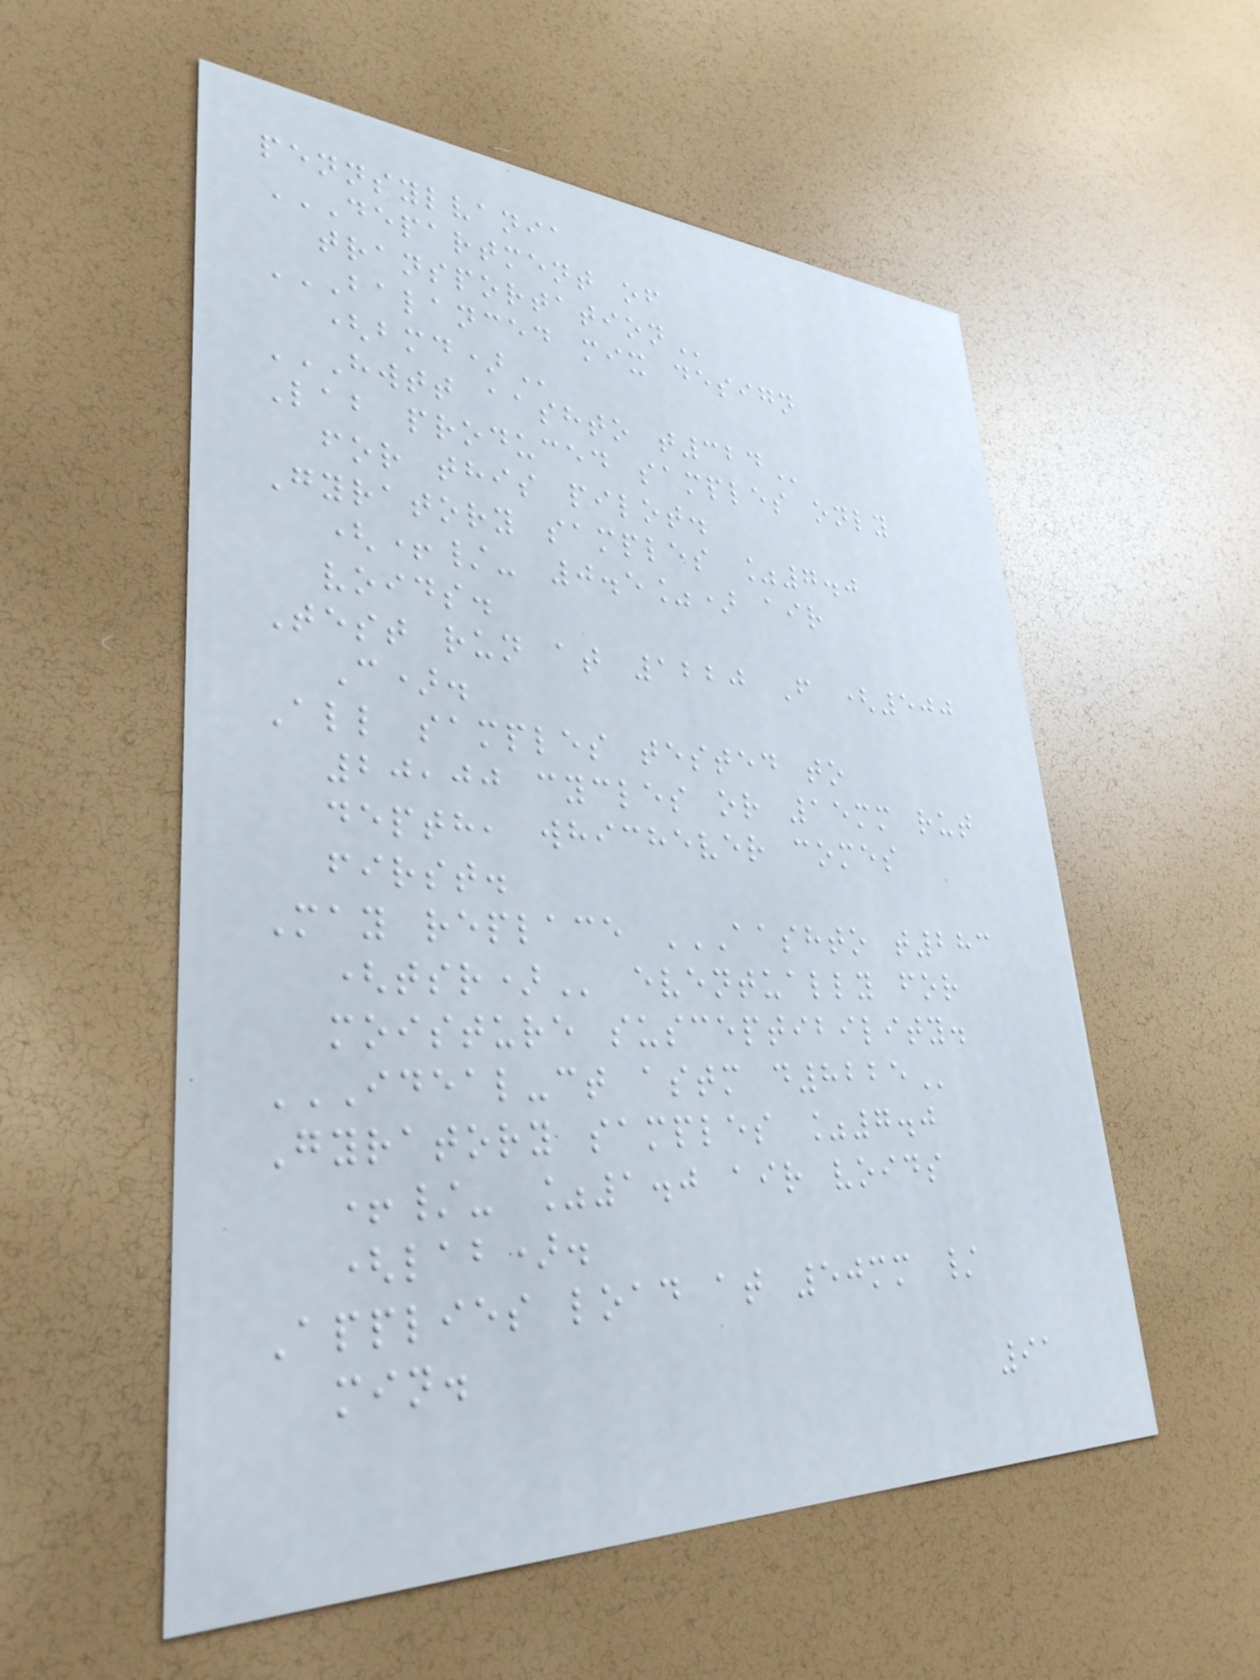pennsylvania
DEPARTMENT OF
TRANSPORTATION
BALANCED MIX DESIGN
(BMD)
HWTT AASHTO T324
Lab produced samples only
for this pilot.
Gyratory samples %7.0
(+/- 0.5%) air
voids.
Test run at 1220 F (500
C).
All samples tested to
20,00 cycles or 15mm rut
depth, whichever comes
first.
May replace AASHTO T283
(TSR) eventually for
moisture susceptibility.
IDEAL-CT ASTM D8225
Gyratory samples %7.0
+/- %1.0 air voids
(lab).
Applies load at 50mm /
min.
91
